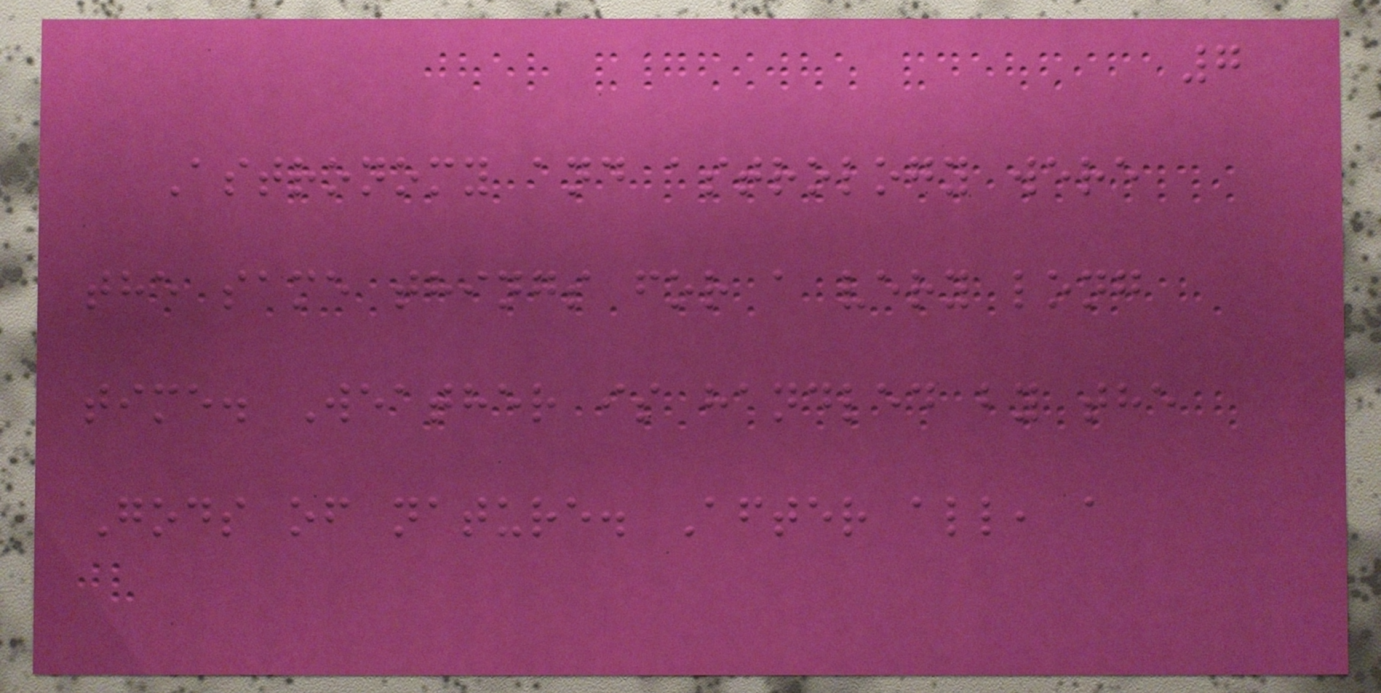7
Astronomy and astrology were
the same things for a very long
time. Weather is handled by the
Gods of nature. After all, a
